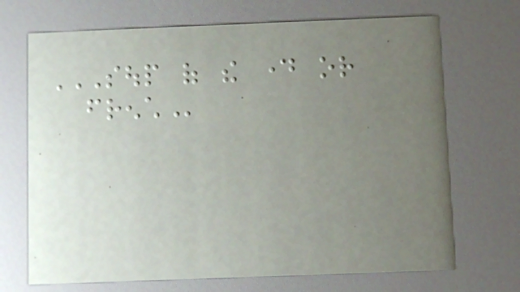SOUP OF THE DAY OR
FRENCH
